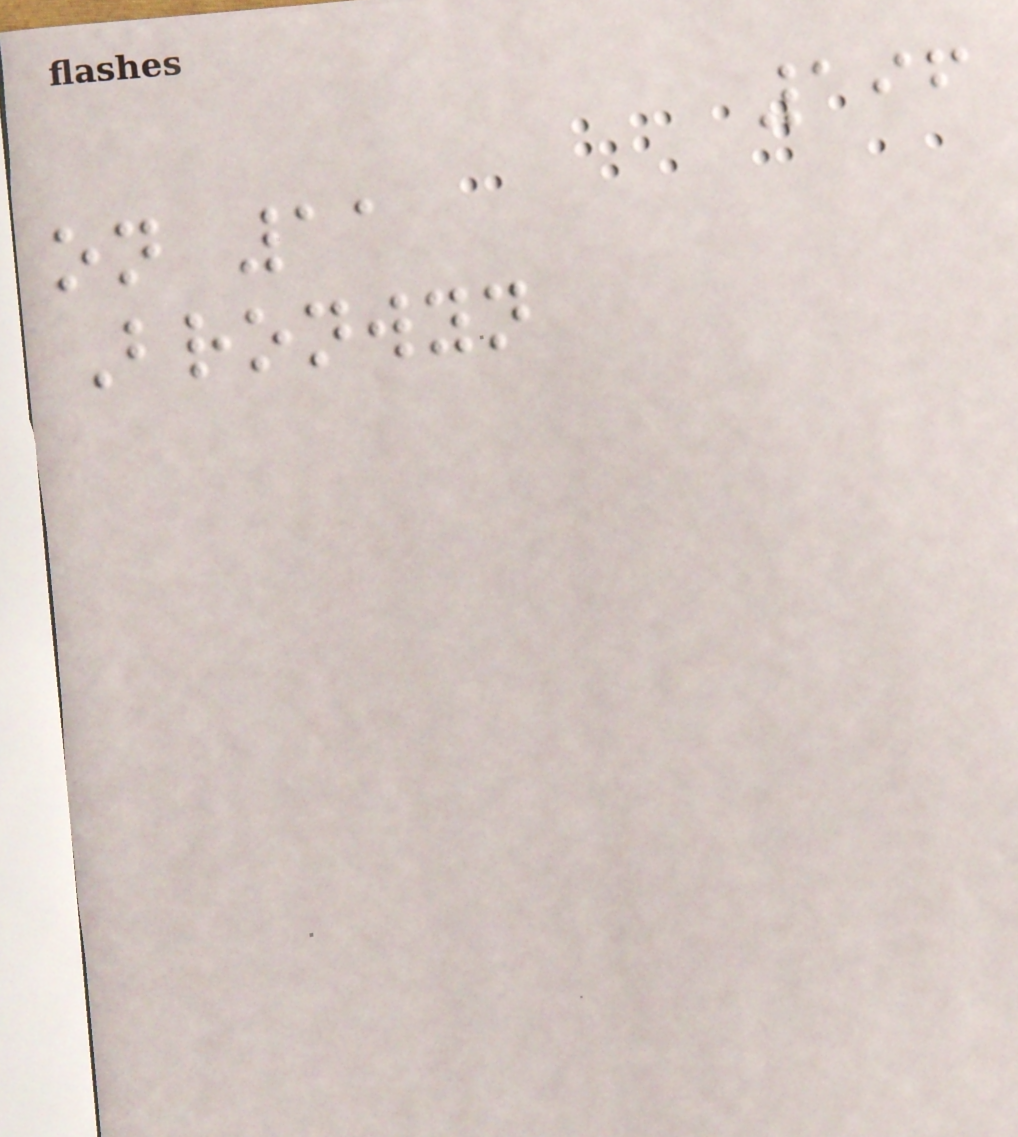196
on 11
Bronwyn
